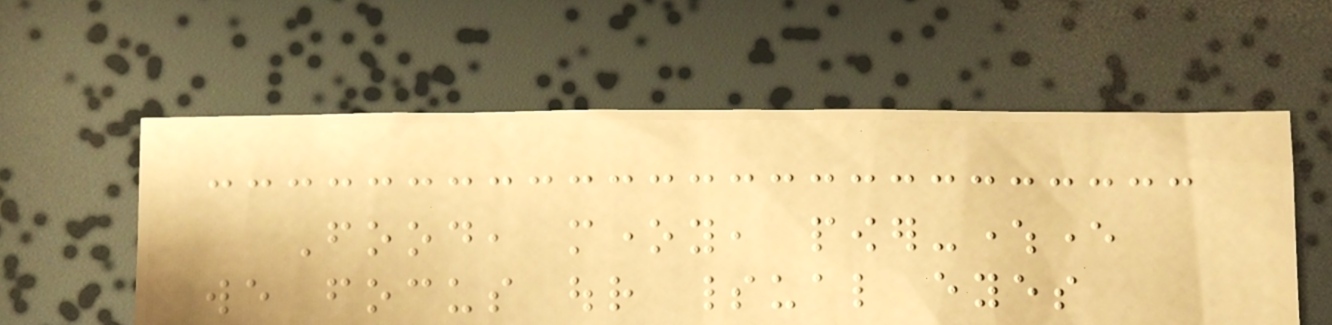Food, money, power-whereever
we focus our spiritual eyes
